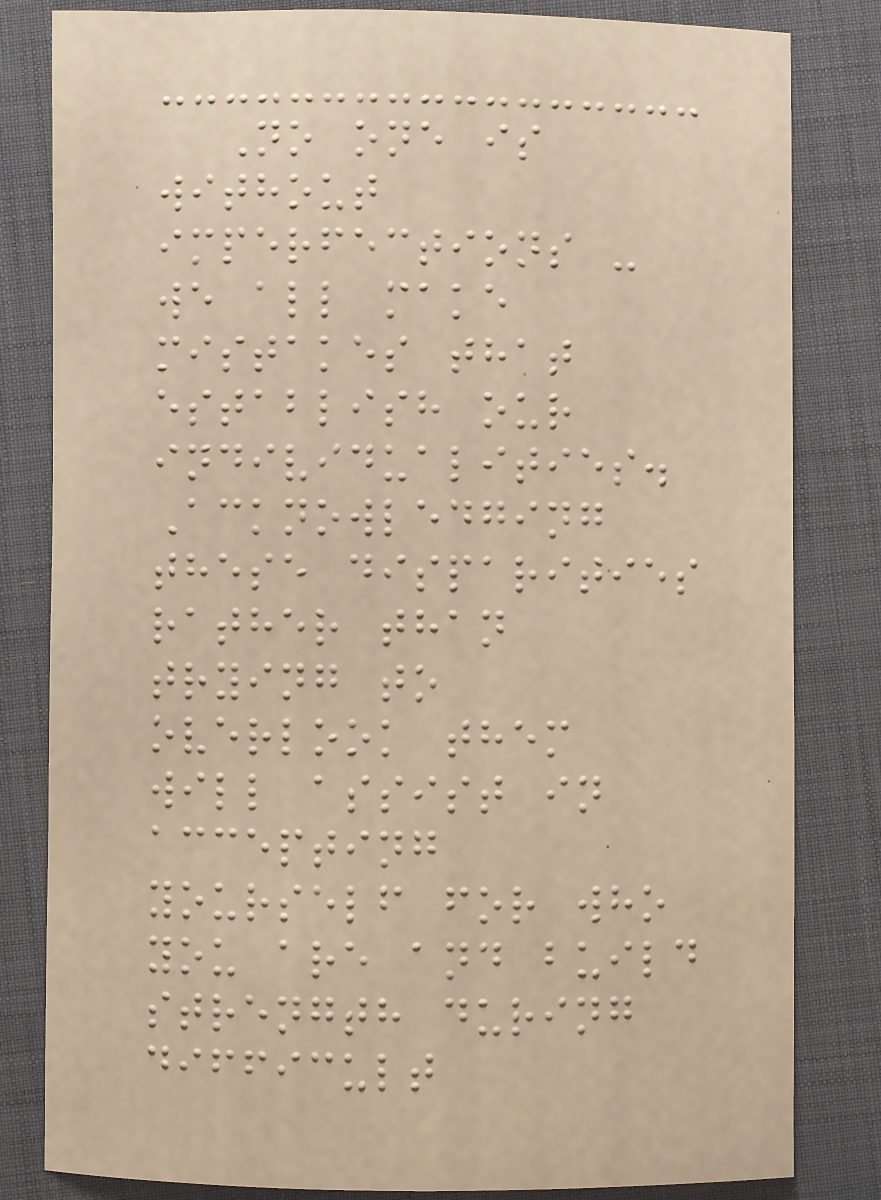No one is
without
imperfections -
we all make
mistakes that
establish our
individualities.
Acknowledging
these disparities
rather than
trying to
overlook them
will assist in
accepting
yourself for who
you are and build
strength during
difficult
